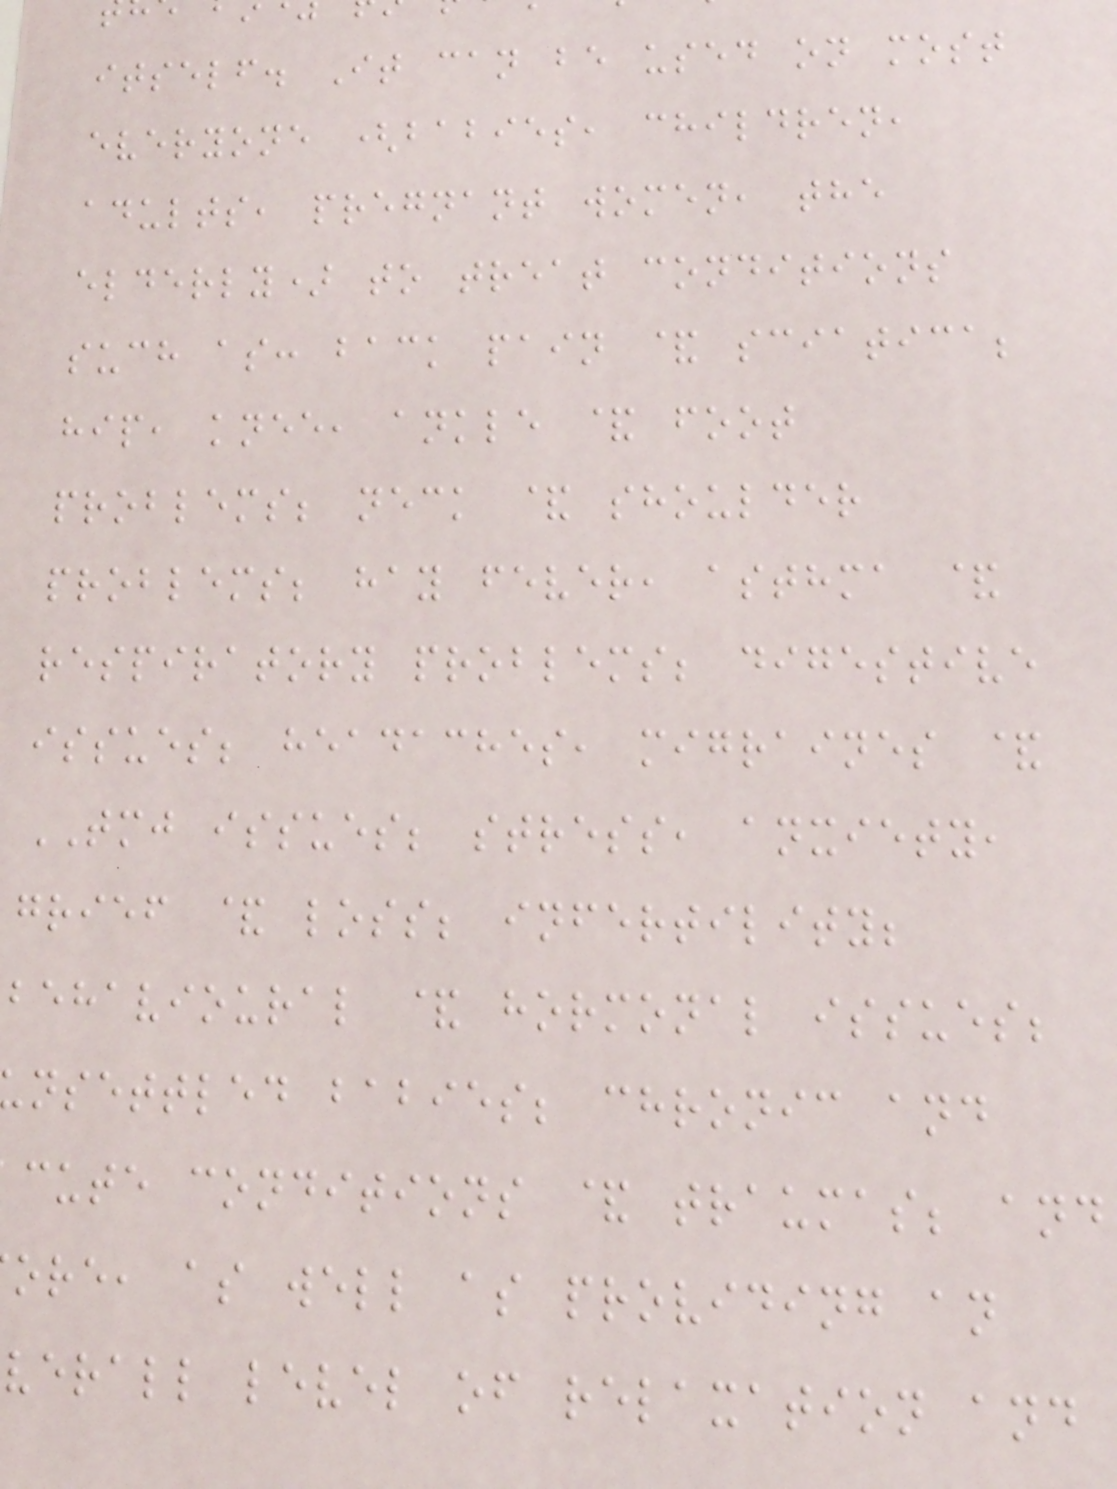itself. It can be used on most
everyone (babies, children,
adults, pregnant women, the
elderly) to treat conditions
such as: back pain & sciatica;
hip, knee, ankle & foot
problems; neck & shoulder
problems; hay fever, asthma &
respiratory problems; digestive
issues; headaches, migraines &
TMJ issues; stress, anxiety,
grief & loss; infertility;
behavioural & hormonal issues;
nsettled babies; chronic and
cute conditions & traumas; and
ore, as well as providing an
verall level of relaxation and
